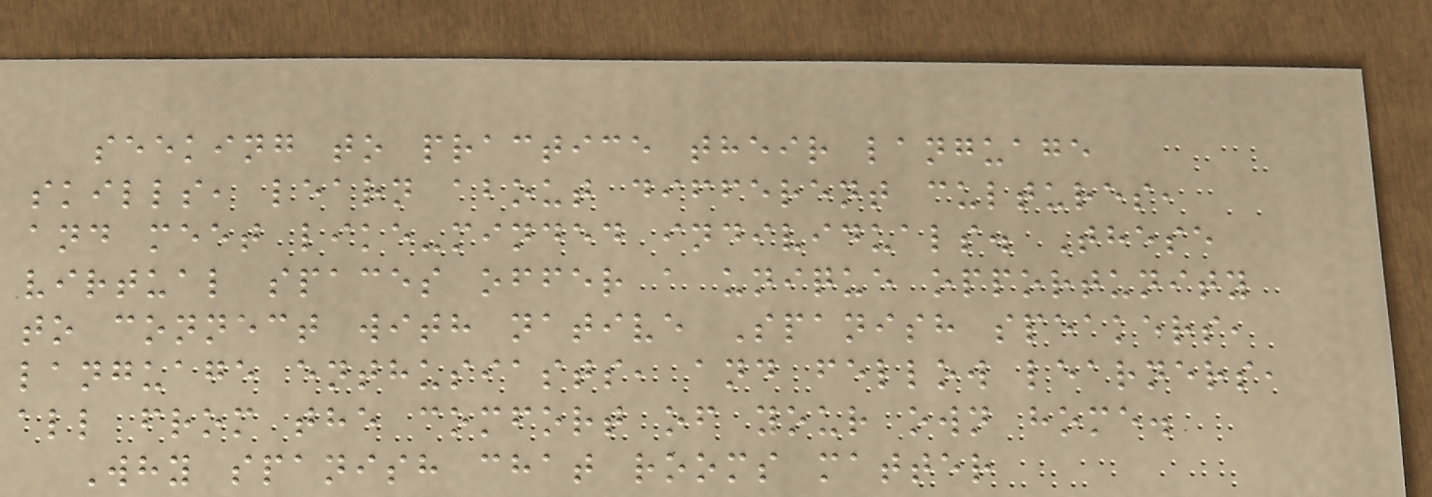seeking to practice their language
skills, learn about different cultures,
and meet like-minded individuals. These
virtual spaces offer a unique opportunity
to connect with native Spanish speakers,
language enthusiasts, and fellow learners,
all from the comfort of your own home.
Why spanish chat rooms matter
